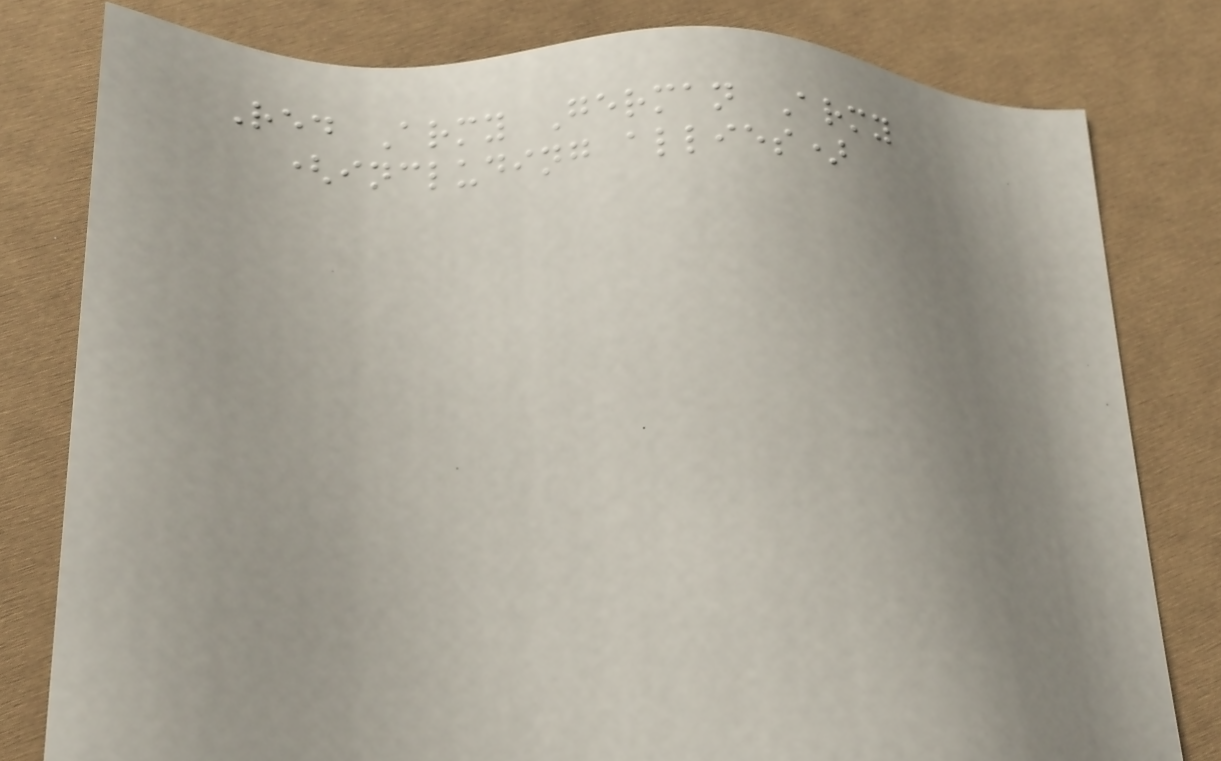Red Army German Army
(including allies)
